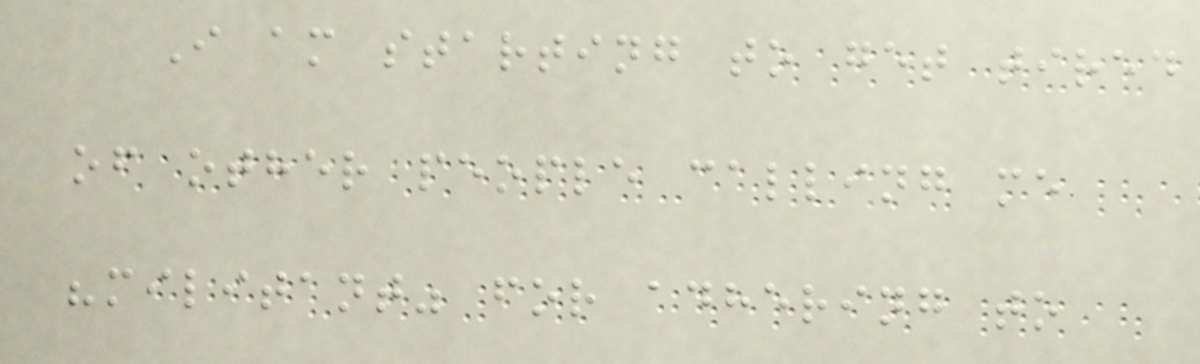I am starting to get tired
of other people calling me
"militant" for adhering to
